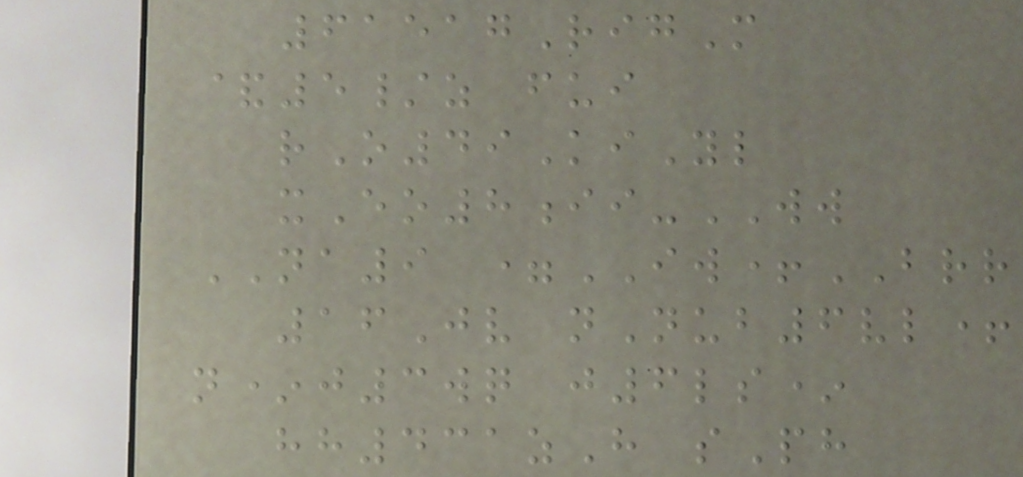61517RigM
&5/z fui
rO49KiYl
xEo8ii-WW
NA9 =IW+BRR
16Jv nNub6vl+
n*j3wq j6ls*
hh431zH sPh
